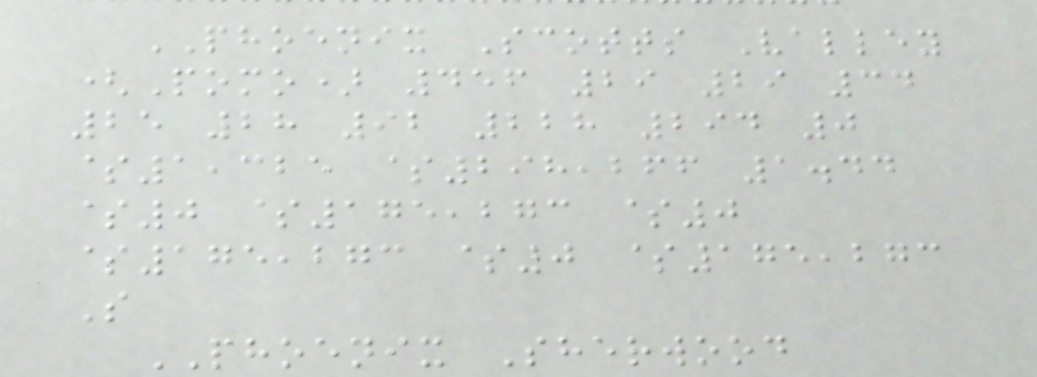PHOENIX Scotts Valley
(Pomo) 456 29 29 34
25 28 92 228 294 0
$1,325 $298,266 1.44
$0 $175,273 $0
$175,273 $0 $175,273
S
PHOENIX Sherwood
